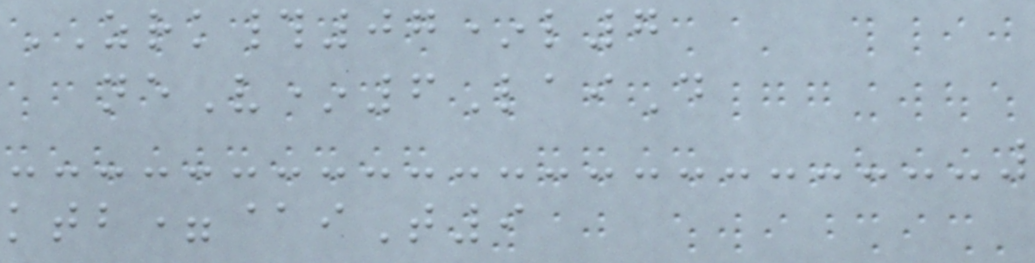ZRK#07*l7
neV*6LaiD
ktb=@iT9
